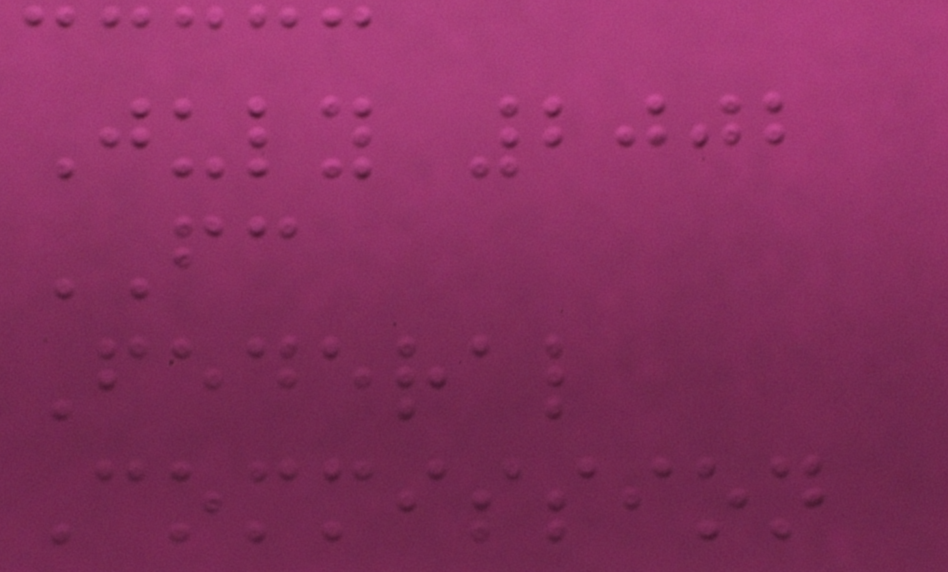July 2002
FC
Federal
Commission
